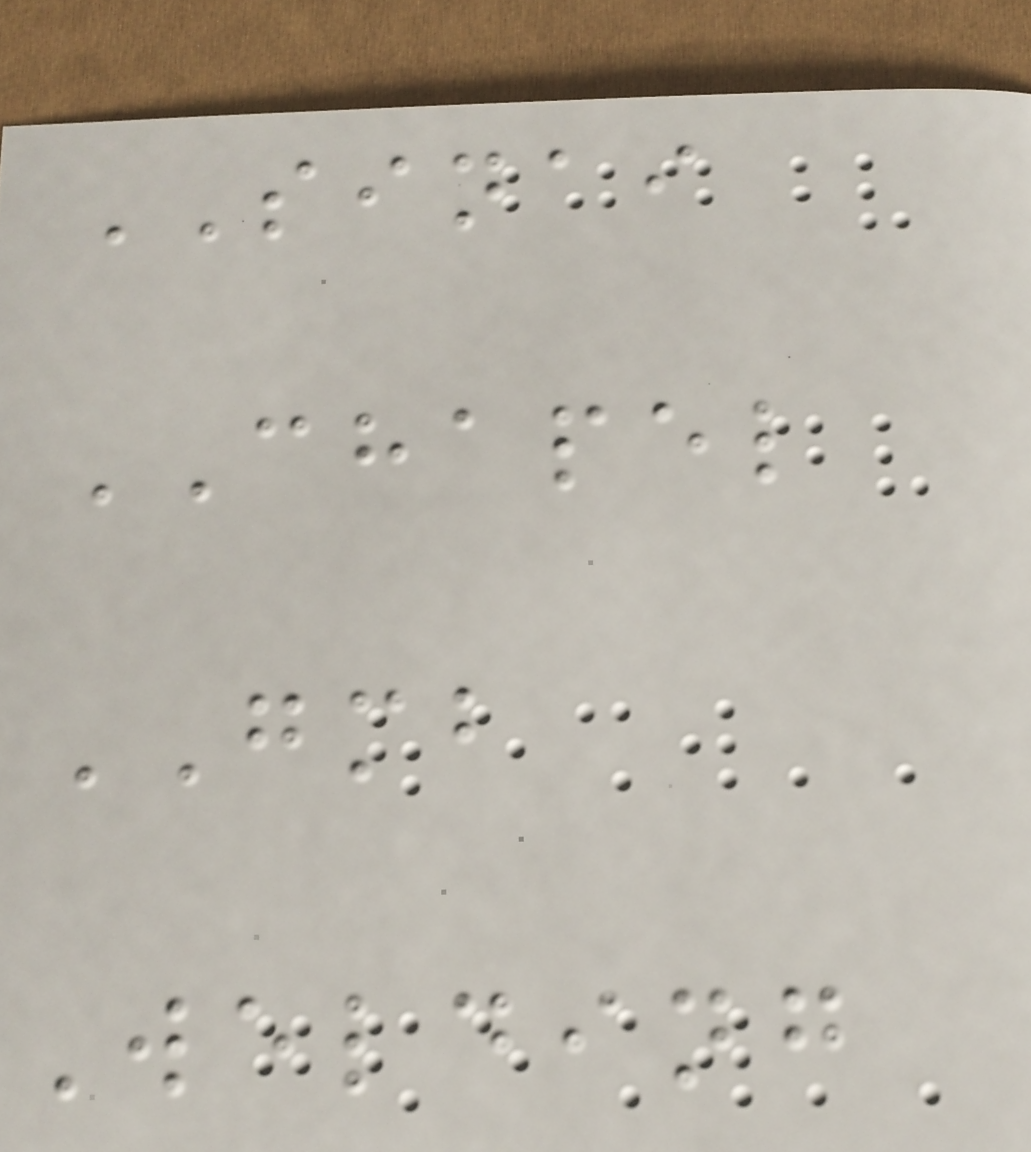SINAI
CHAPEL
GMB
Welding
